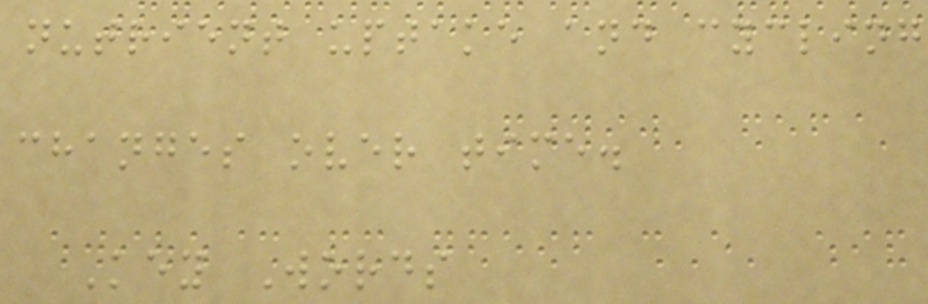nutrient uptake and cycling
changes over time.
Key Words
